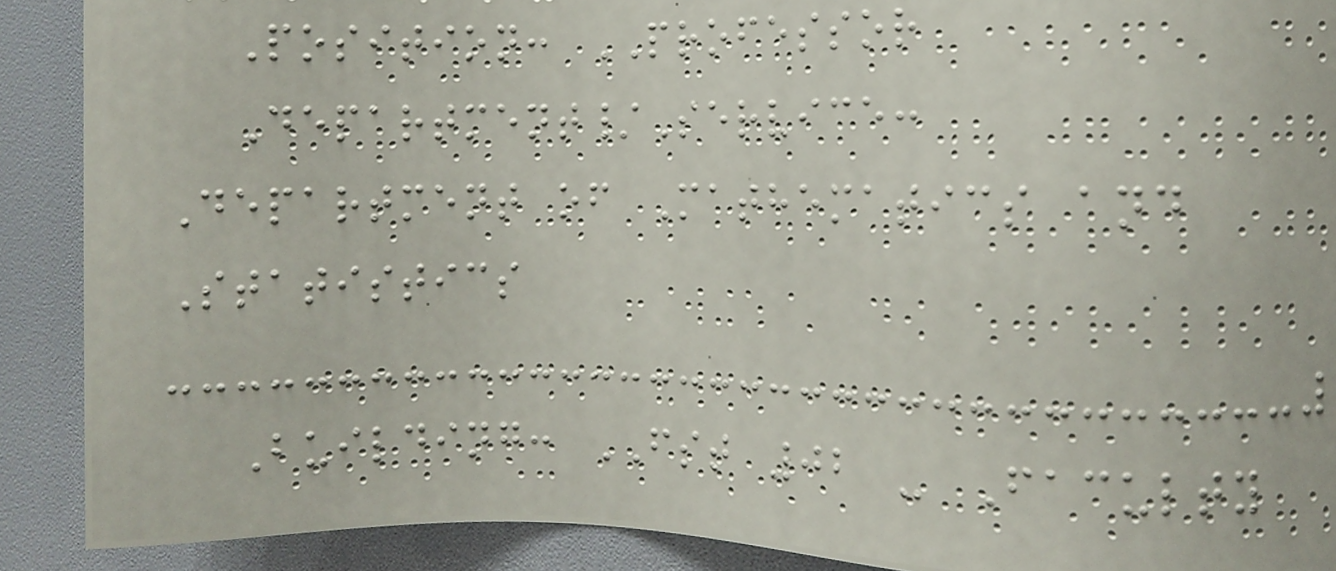Position: PROFESSOR
Department/Service:
Department of Mathematics and
Statistics
Building: FST 02 - Faculty
